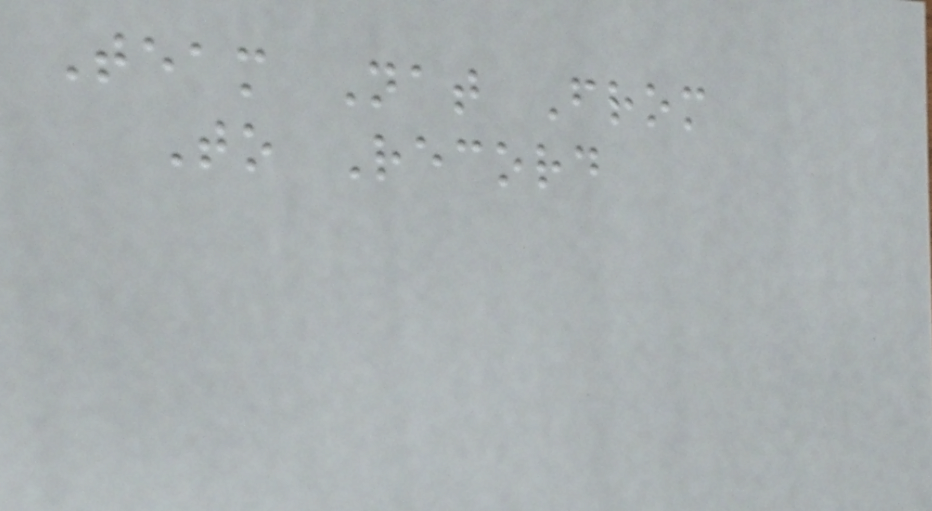Team Nat From
To Record
